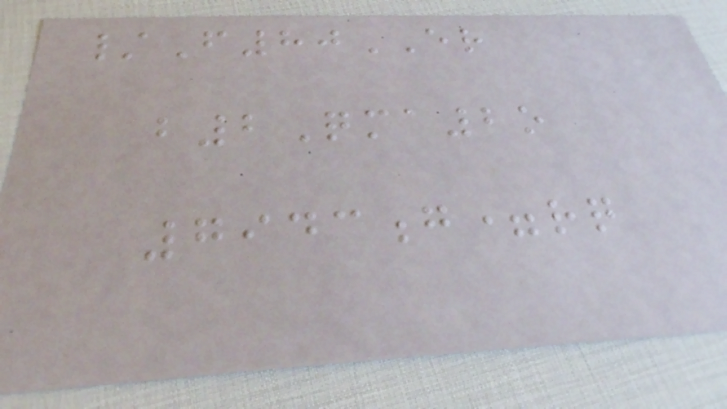/F80ER
b2Qma2o
7943g=rq
